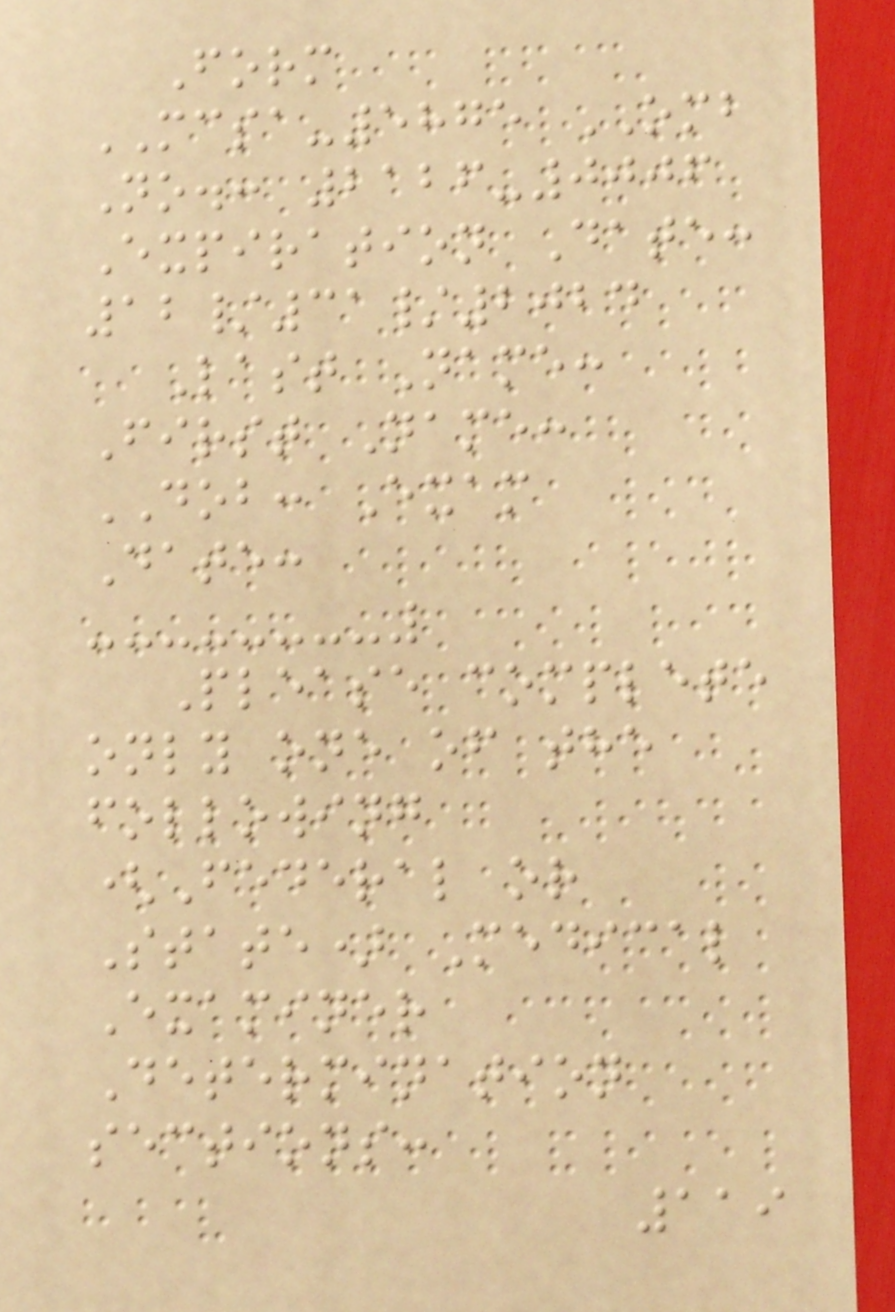Form
MCSA-5875 OMB
No.: 2126-0006
Expiration Date:
12/31/2024
Last Name:
First Name:
DOB: Exam
Date:
Please complete
only one of the
following
(Federal or
State) Medical
Examiner
Determination
sections:
119
